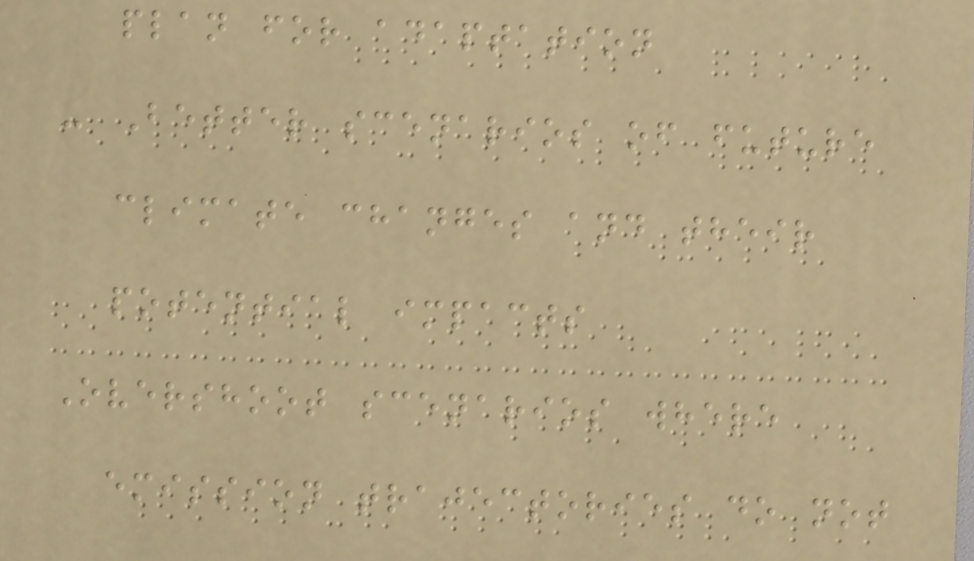plan for adaptation
- Better scenarios of future
climate changes and their
potential impacts
Overshoot scenarios where
emission trajectories do not
